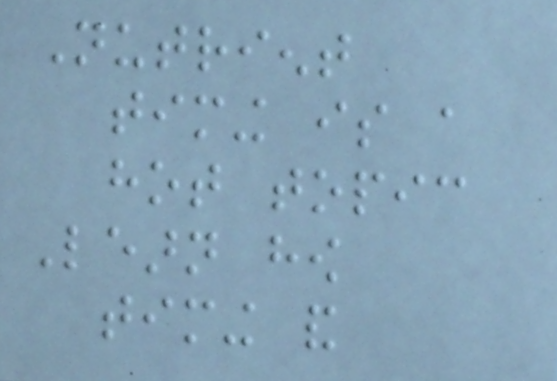Nutrient
timing is a
hot topic
Learn how
timing and
